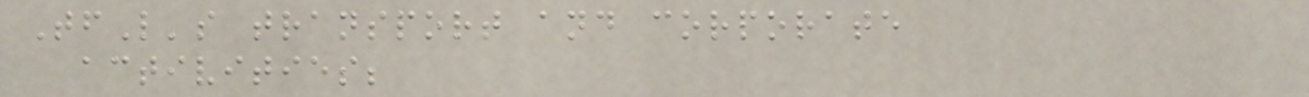TfL's transport and corporate
activities;
